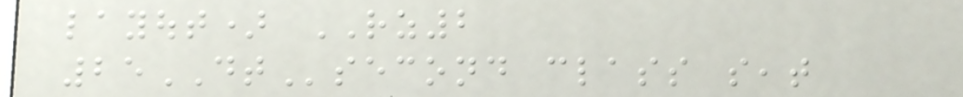layout) RZ2
25DTsecond class seat
